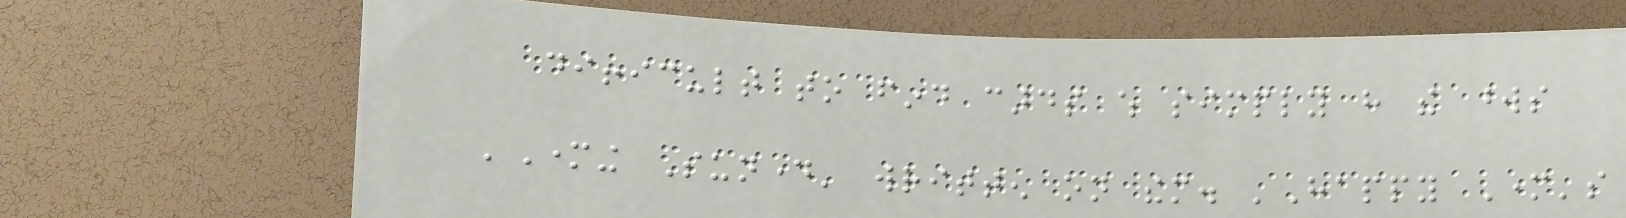difficult to find cards which simply have the words
'Mothering Sunday' written on them. 'Happy Mother's
